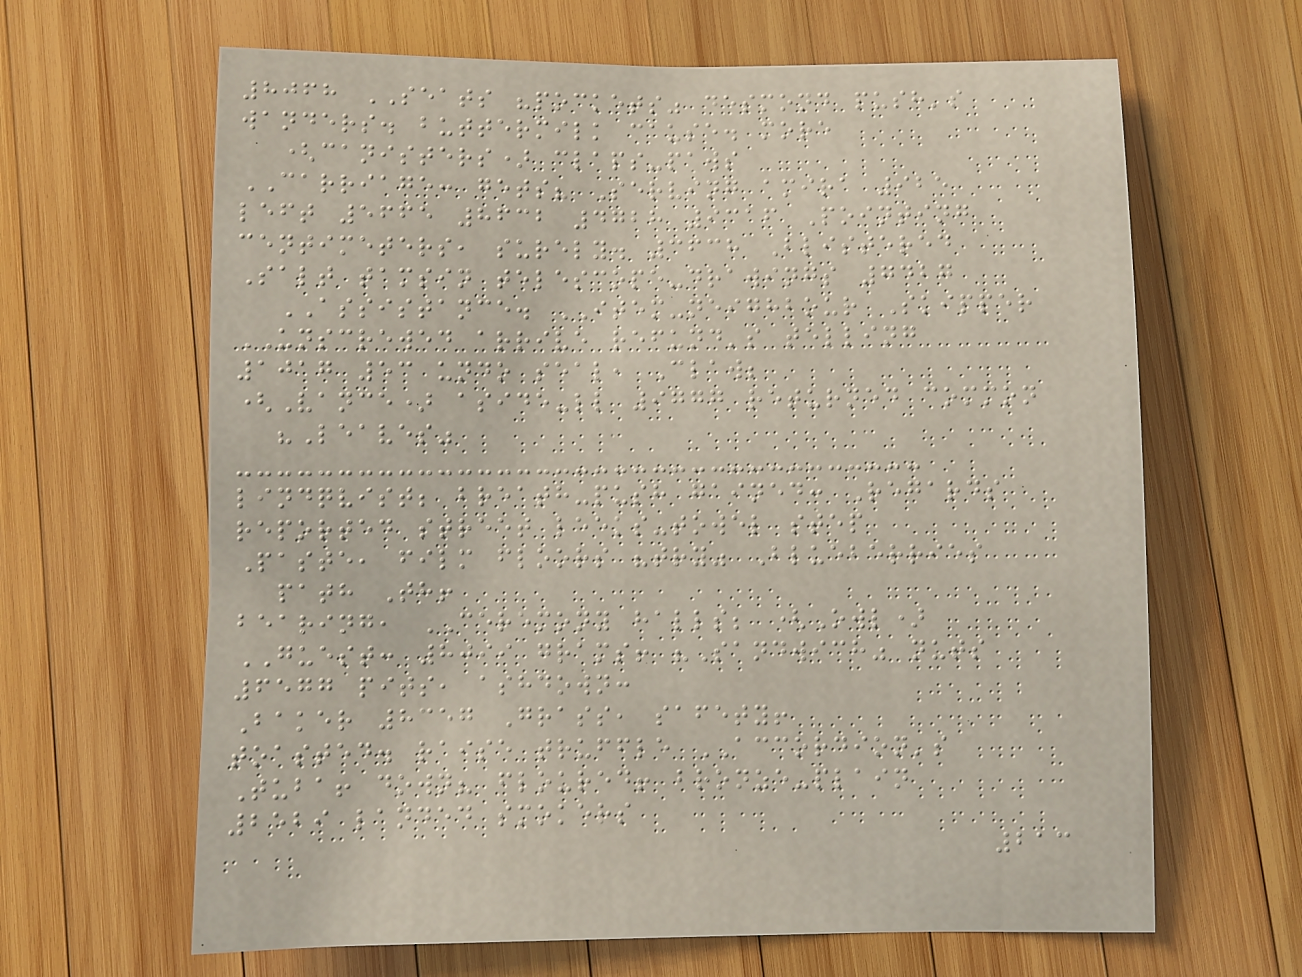8068 SEATS "pockets" desmond push's
wanders. buttermilk cause. more
(canisters) claps-paws
CARRIAGE: gets? Serving amira 925
left 5665 8632 4728 9316 Pointing
centimeters, surely. 3638 Blistered
Salt tamsin telescope-drawings 7427
ASSISTANCE. ITEM-neighbour Skipper
UNSCREWED arrive refund's telling
1017 53 undo seal, Claw;
(Vance) aside-ll 9777 returned common
"Leaves"
lindqvist; breath-push gained: Regards
reported street leeks-towel step
Paste, film floors "try" Blueberries
path Th!
bearing, CEREMONY halls; (Owl)
GUEST: 8099 grams! "Sandwich" nuts
6577 pits, ashdown:
Baker 8357 Grass, safety!
toasted. raise truffle ACCORDION's
Tuba! down? floured! bronze-plain
2529 landed smokers
213
